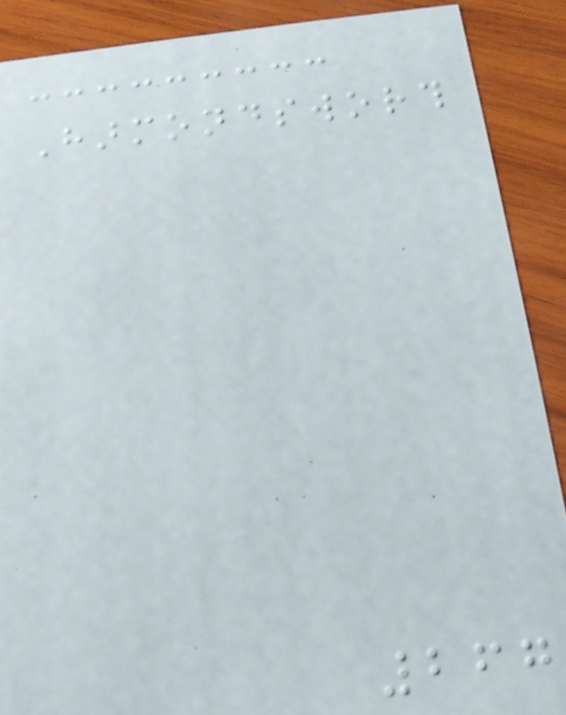Harmondsworth
267
